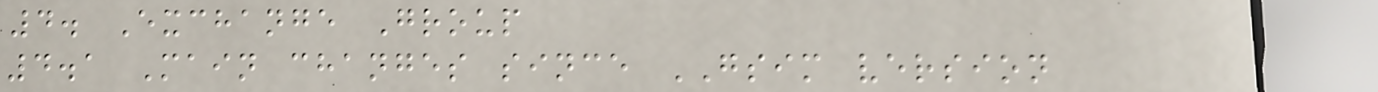4. Exchange Group
4.1 Main changes since GSIM version
